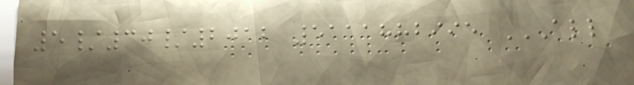5/30/2012 5111882995 ALL
